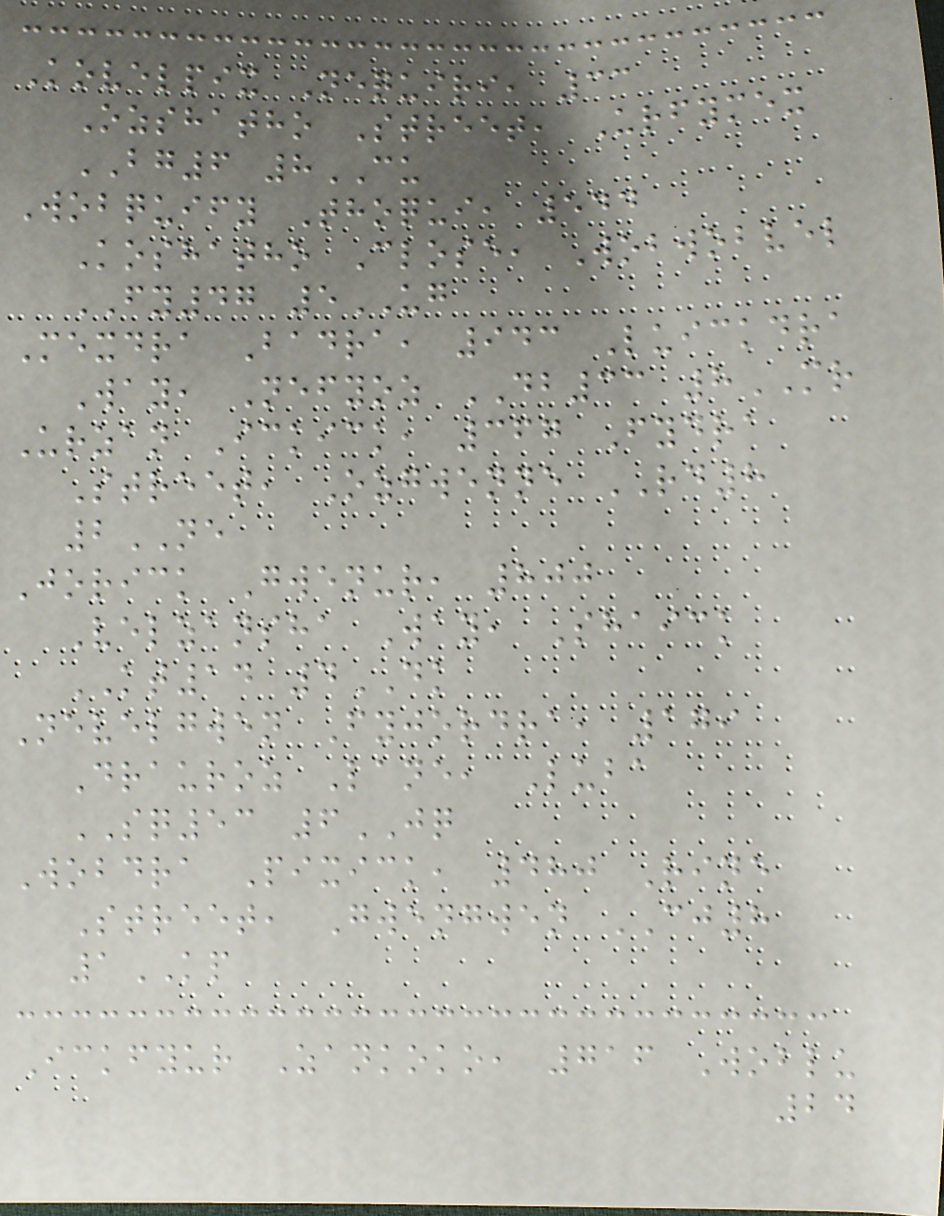Kovelpix Nequiri, 33
Ozshatho Street, Urfymex
BG6 8CU
Wobquify Thoqui, 544
Koshatho Close, Wobwobvel
FY47 5UG
Mexdra Badra, 943 Luickdra
Way, Nefyoz DB33 8MR
Urzan Ickick, 367 Fydra
Street, Ozgwenne RD8
2NE
Jorick Gwenur, 800
Velzansha Way, Shaick
KT14 4DK
Nevelgwen Fyjordra, 179
Drauroz Lane, Luba
SQ53 6JQ
Wobdra Pixick, 480 Rine
Street, Gwengwen CJ8
1KP
Ickfyur Zankoko, 716 Woblu
24
